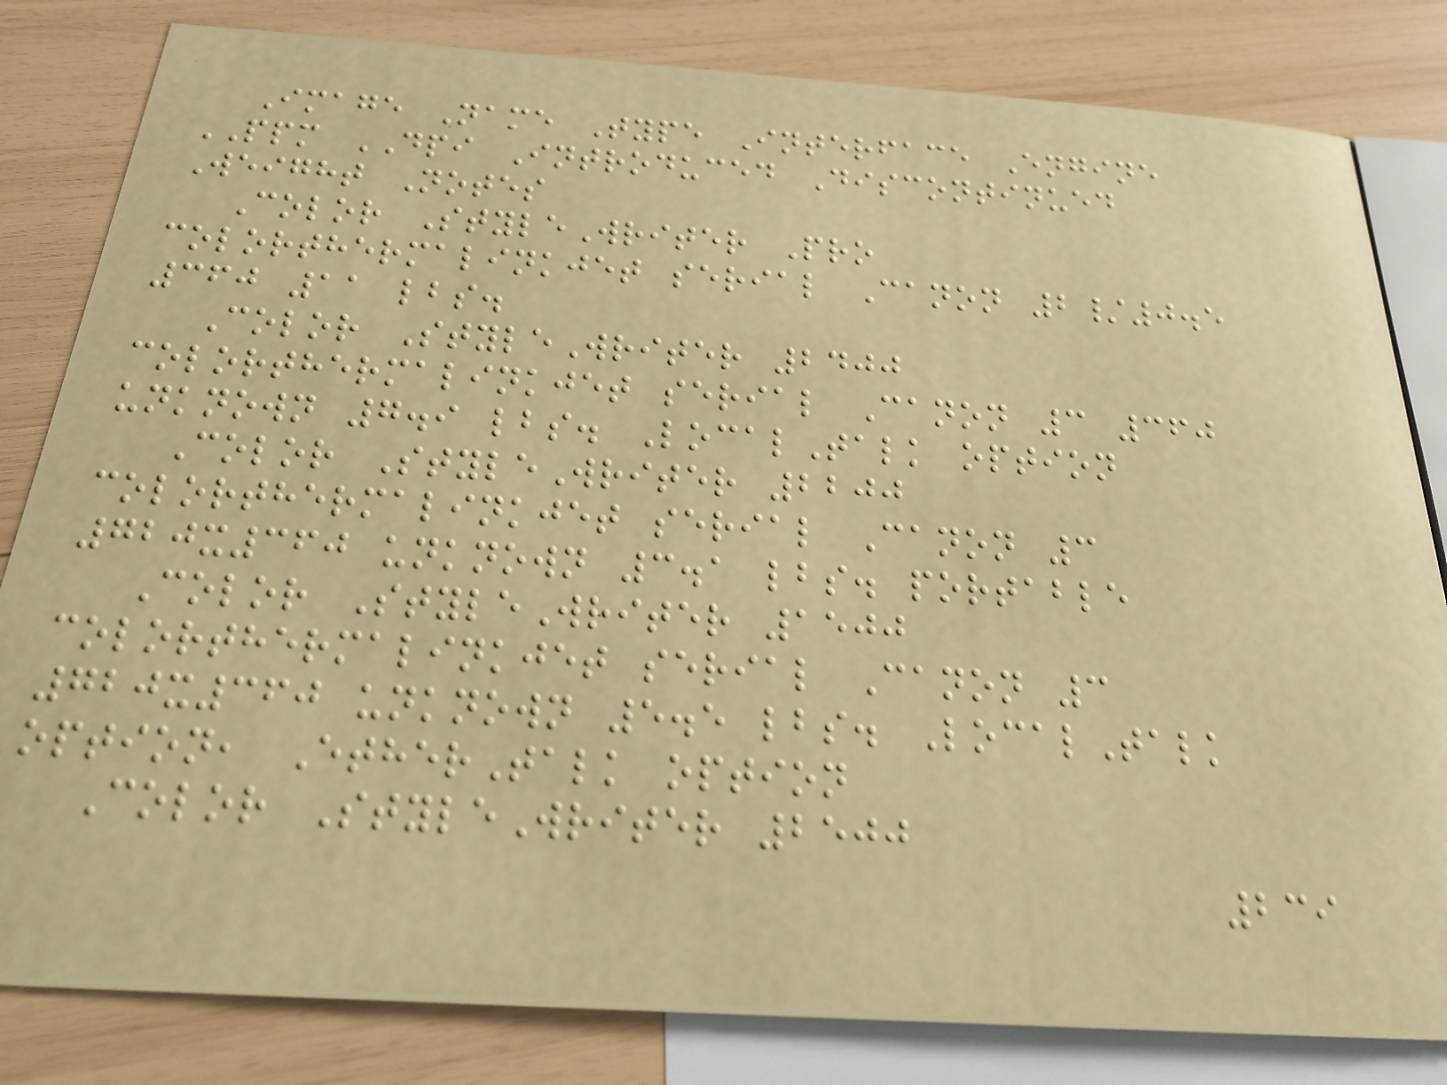Image Name Type Interface Engine
PPM DPI Introduced Discontinued
Weight Notes
Color StyleWriter Pro
colorthermalinkjet serial Canon 2/0.5
360 11 lbs.
Color StyleWriter 2400
colorthermalinkjet serial Canon 3 360
unknown 7.9 lbs. LocalTalk option
Color StyleWriter 2200
colorthermalinkjet serial Canon 3
720x360 unknown 3.1 lbs. portable
Color StyleWriter 1500
colorthermalinkjet serial Canon 3
720x360 unknown 5.5 lbs. LocalTalk
option, EtherTalk option
Color StyleWriter 2500
239
